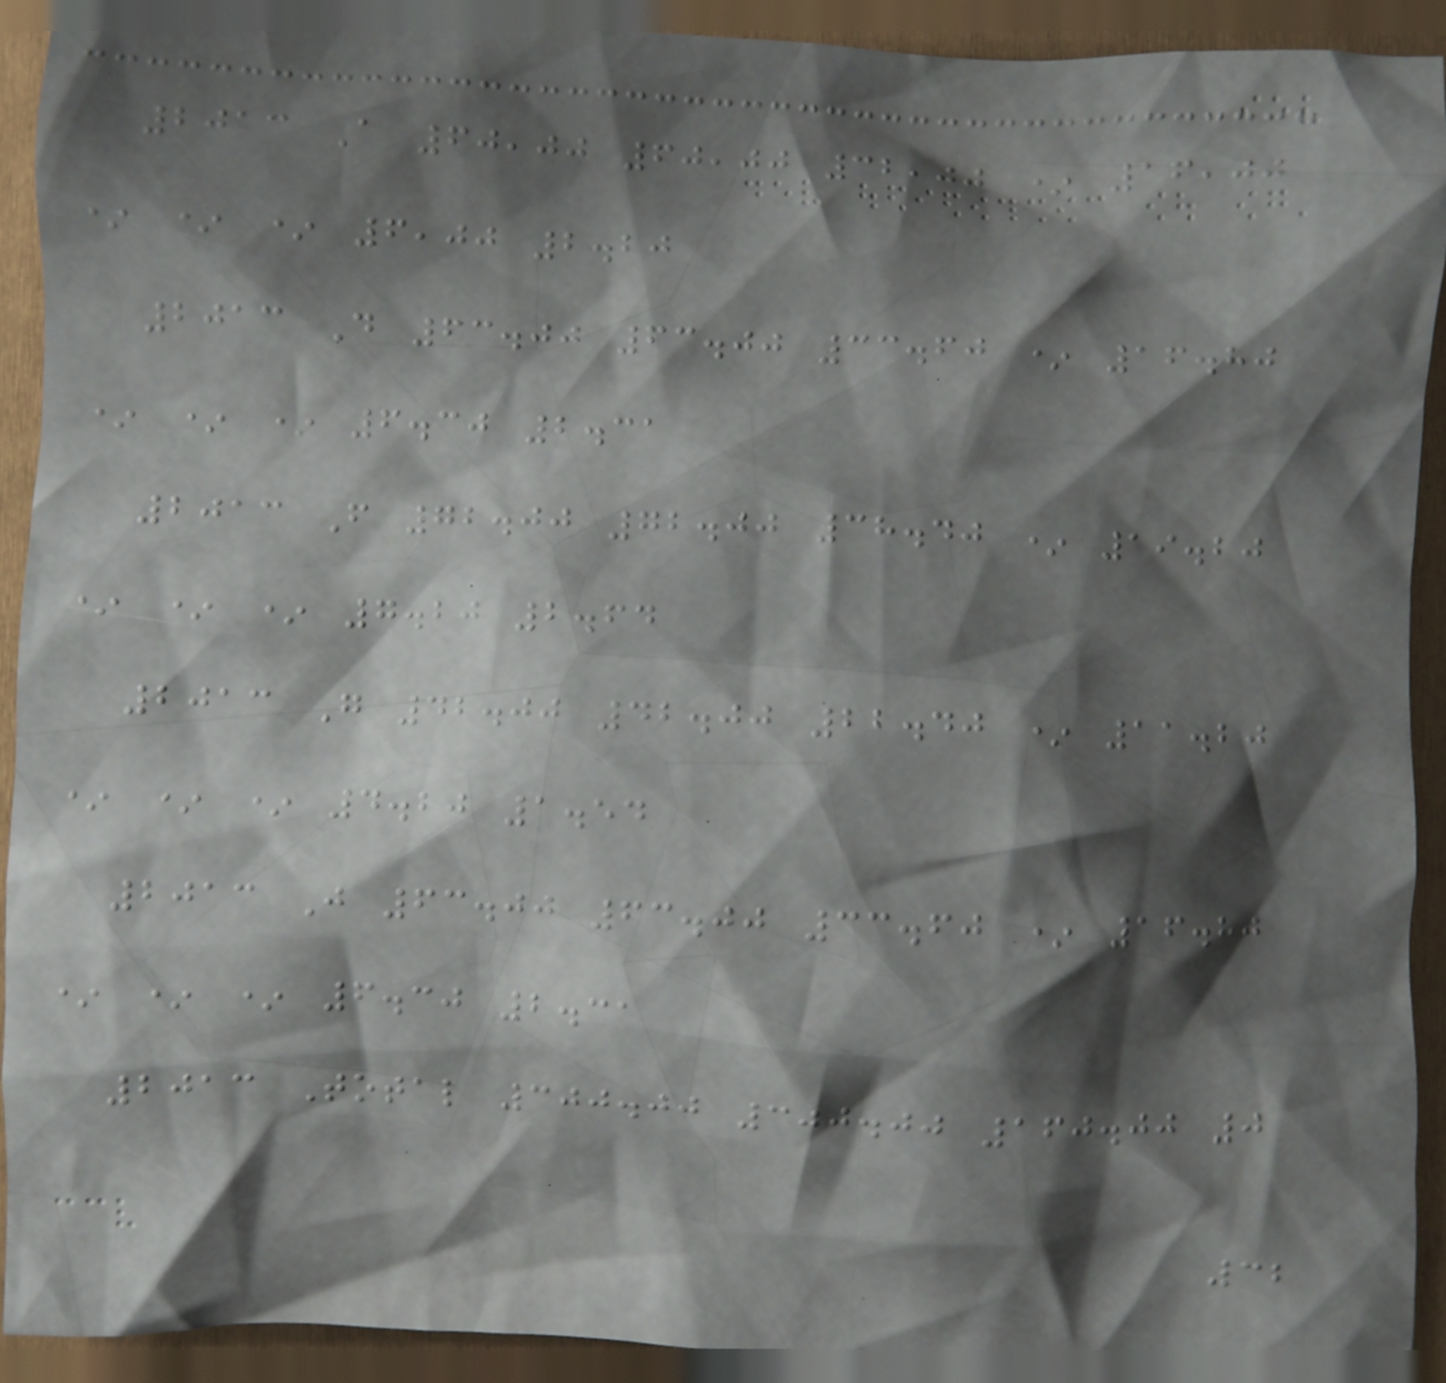2013 A 60,00 60,00 32,00 * 16,00
* * * 6,00 2.20
2013 D 63.00 63.00 33.60 * 16.80
* * * 6.30 2.31
2013 F 72.00 72.00 38.40 * 19.20
* * * 7.20 2.64
2013 G 42.00 42.00 22.40 * 11.20
* * * 4.20 1.54
2013 J 63.00 63.00 33.60 * 16.80
* * * 6.30 2.31
2013 Total 300.00 300.00 160.00 0
32
